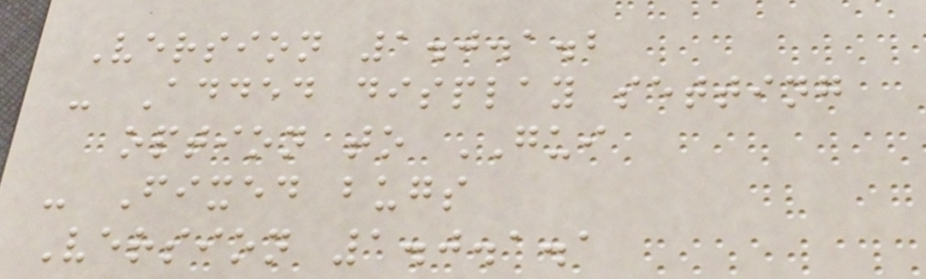Version 1.0.1.2
- Added display setting
option to GUI
- Fixed bugs
Version 1.0.1.1
